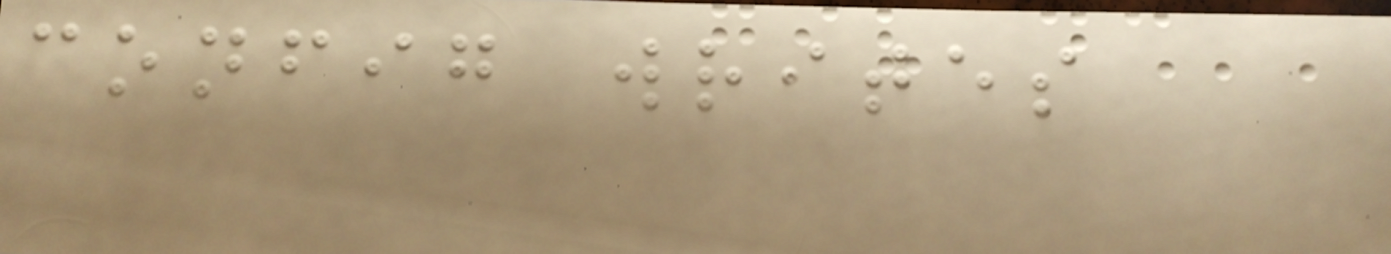config writes
